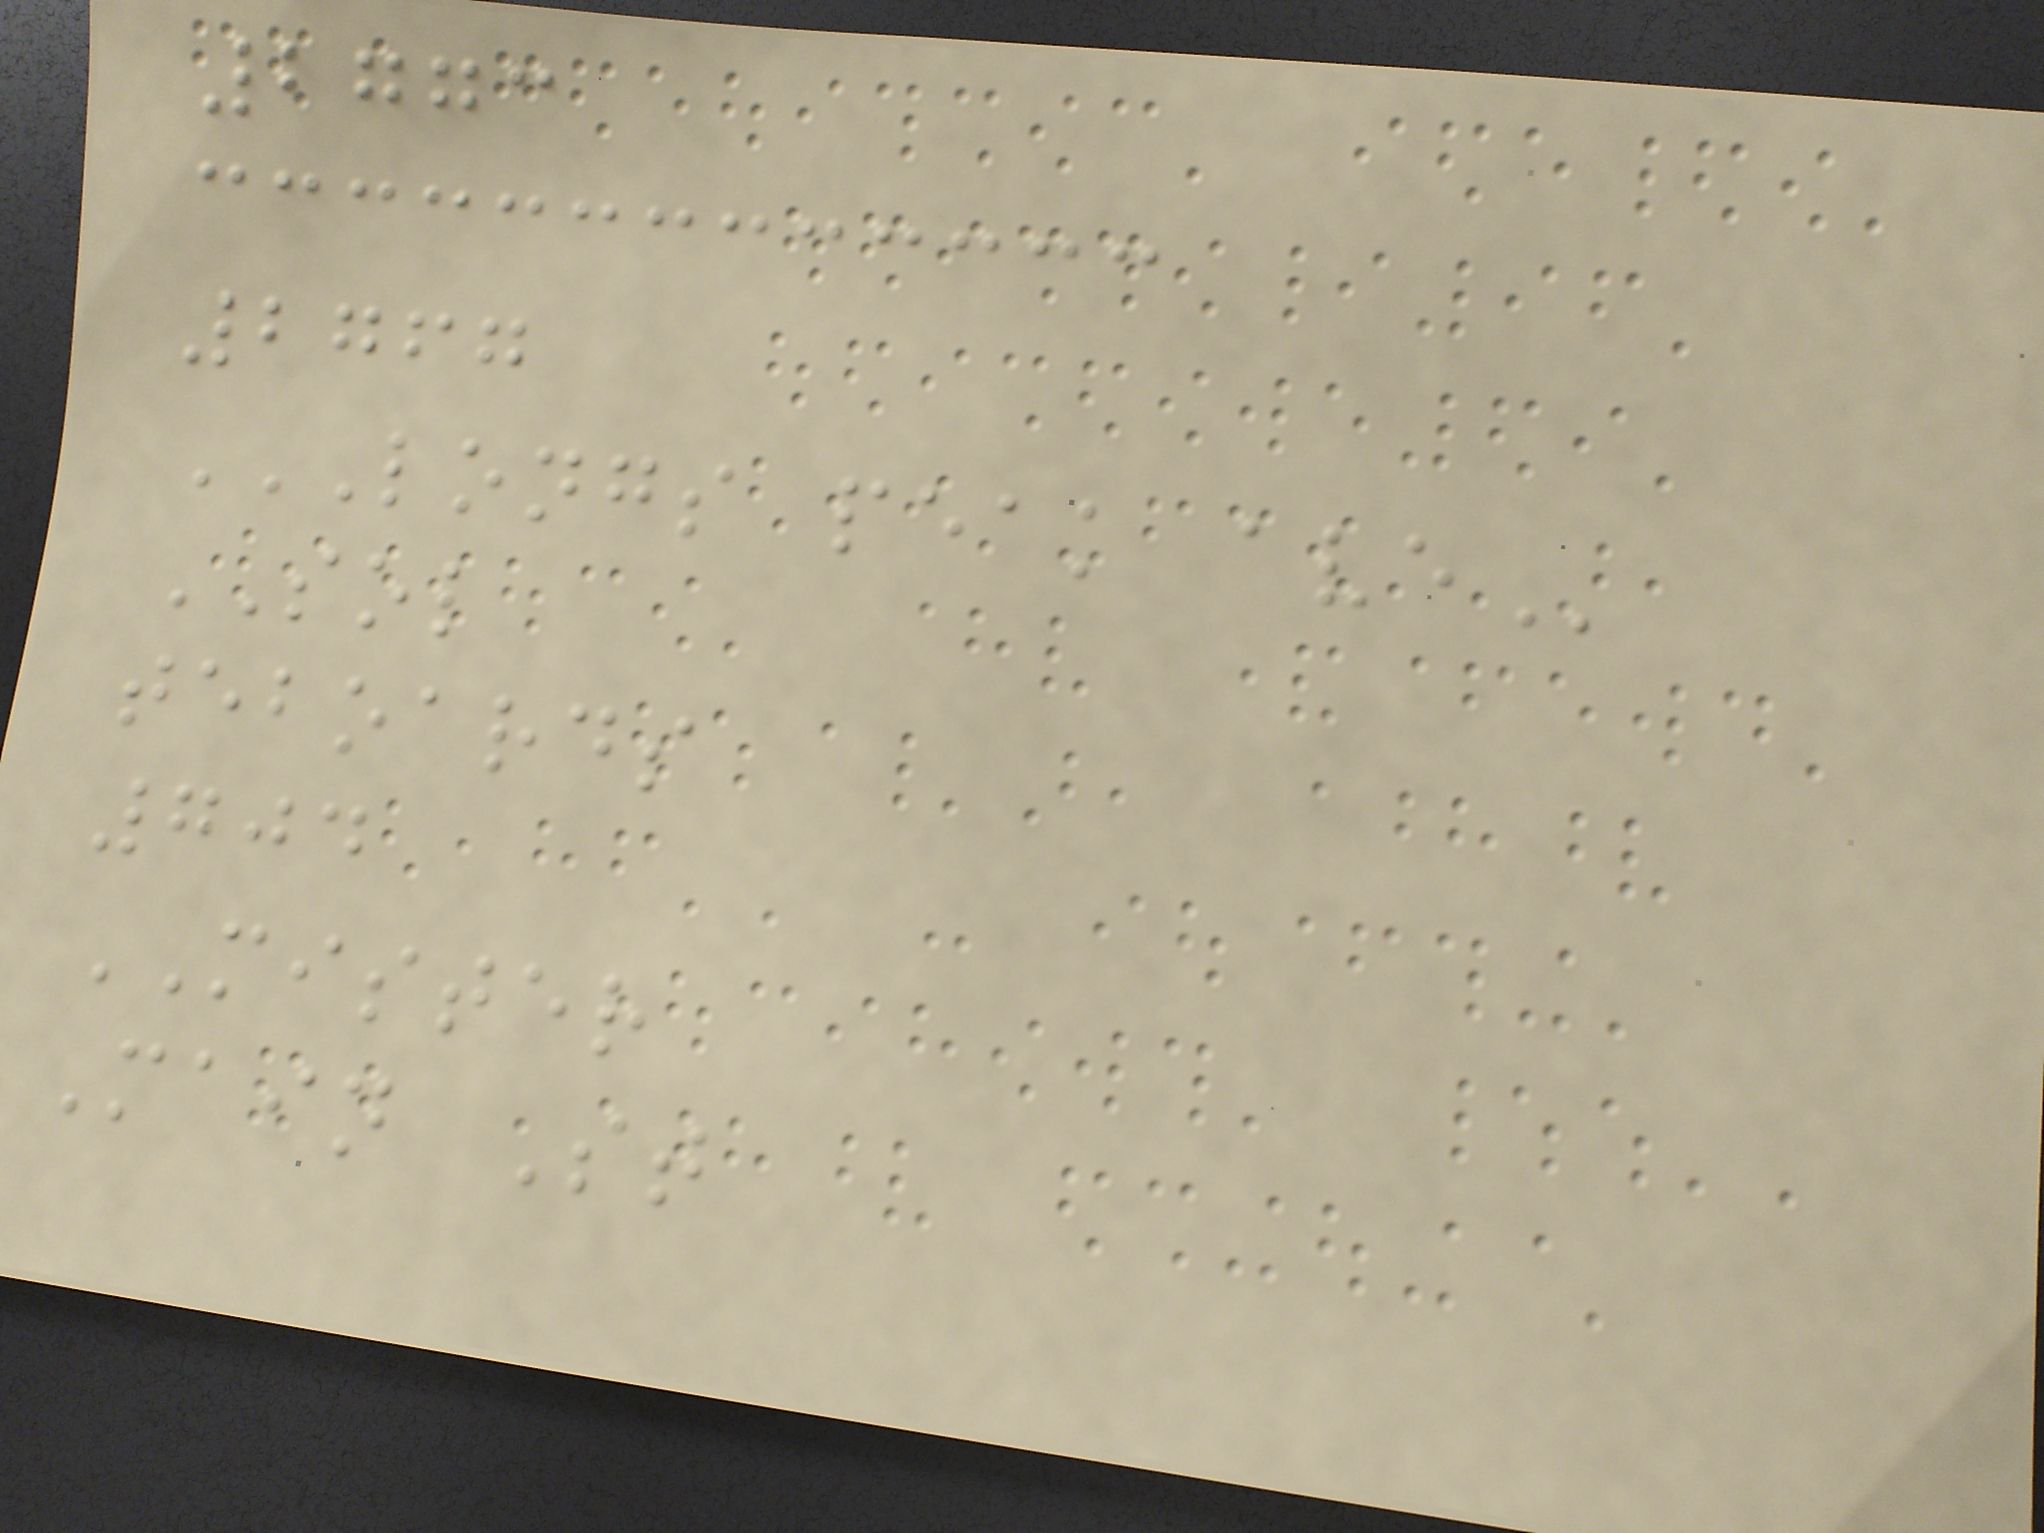2773
2767
LONGS PEAK AVE
SOL
teboards
704
MISTER
Main St
